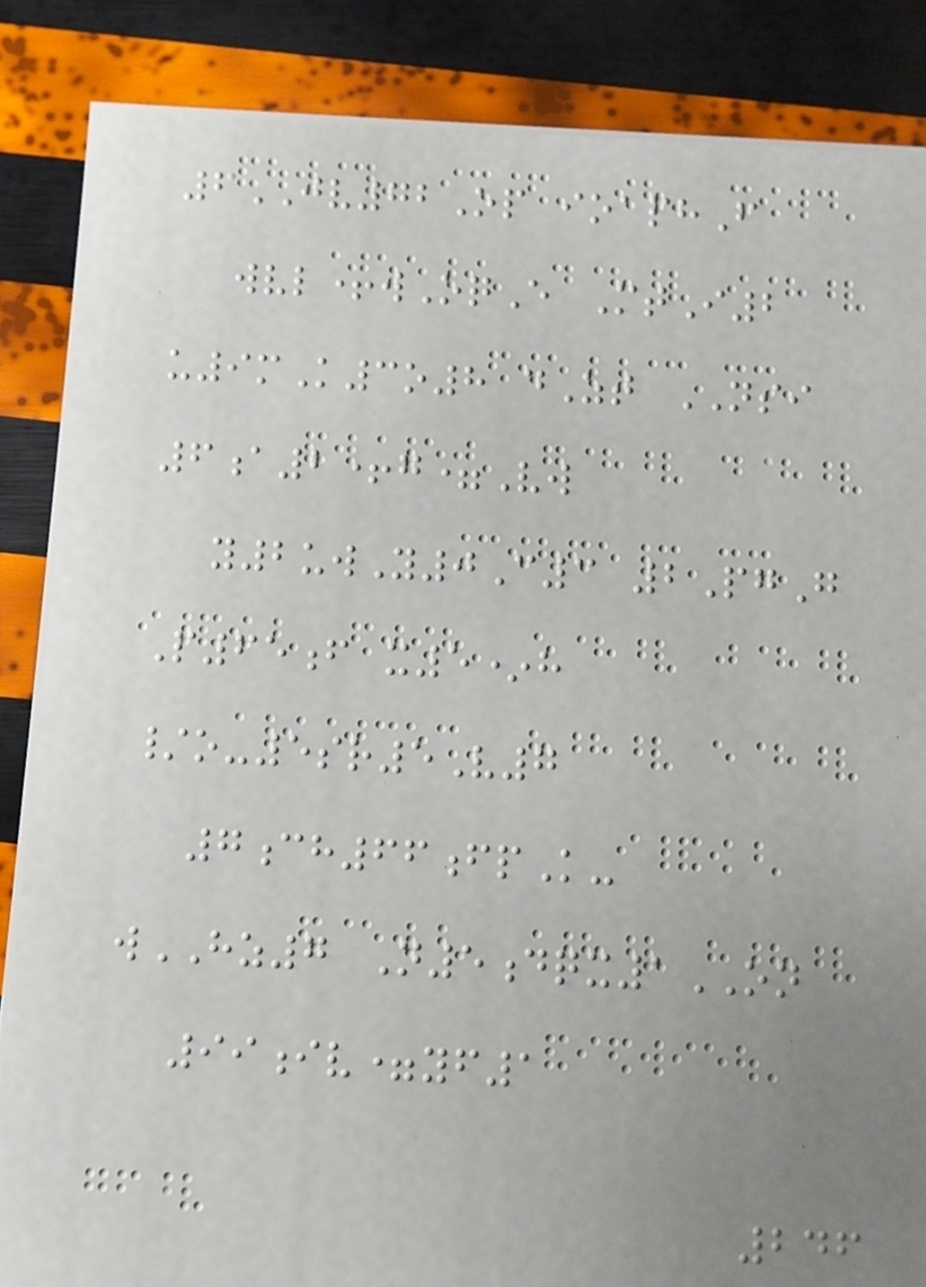6JV72Op ioaphF
wvl+wOqE MtI2
u9mK3o8 dZt NSI
6a2+g=Vw
y2uwY0C3 2PgG
P65f x5*h
/o-5sr5V7
7ch66fpK-
wHZ7 N5dqx1ON
99iv=yf1
246
